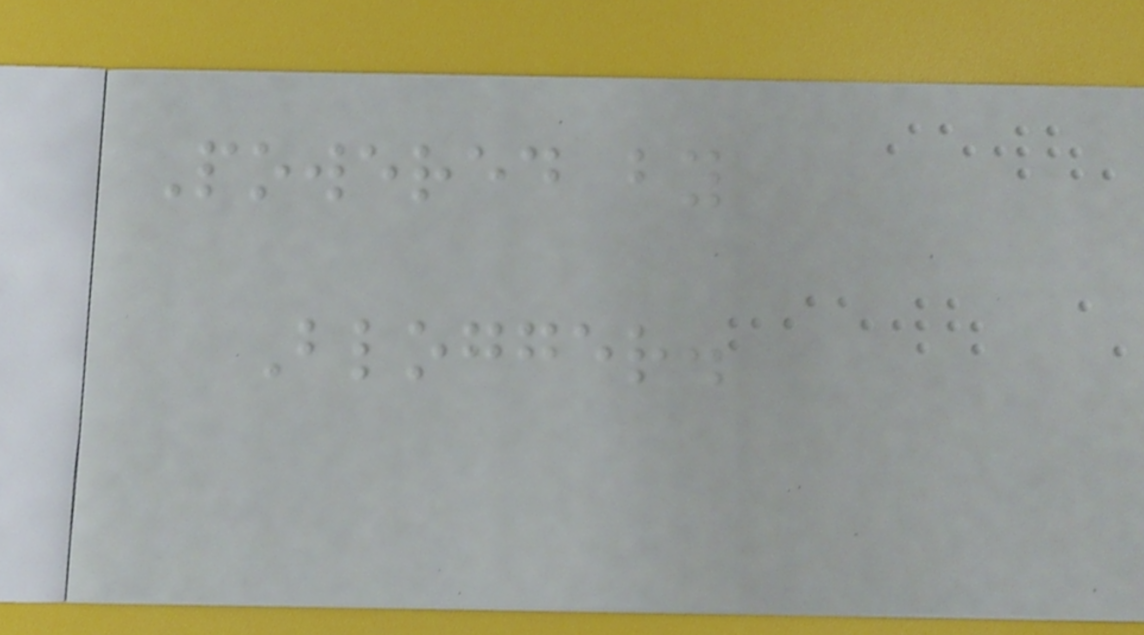Powered by
Blogger.
